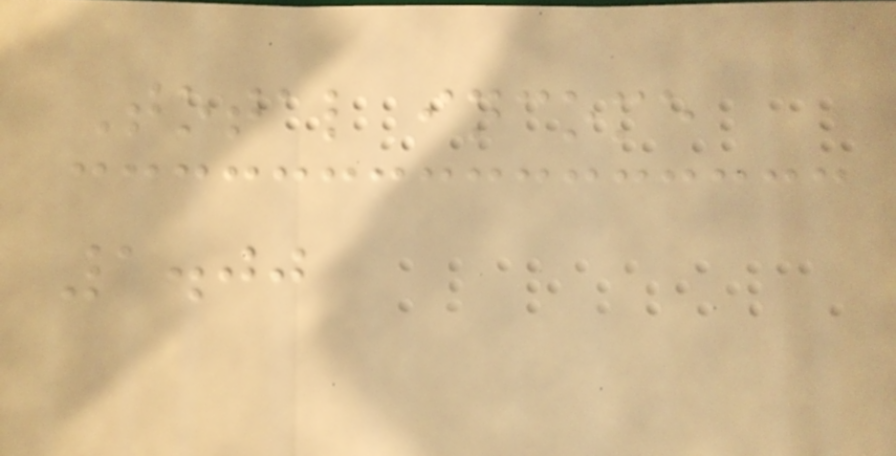Total income
1.00
